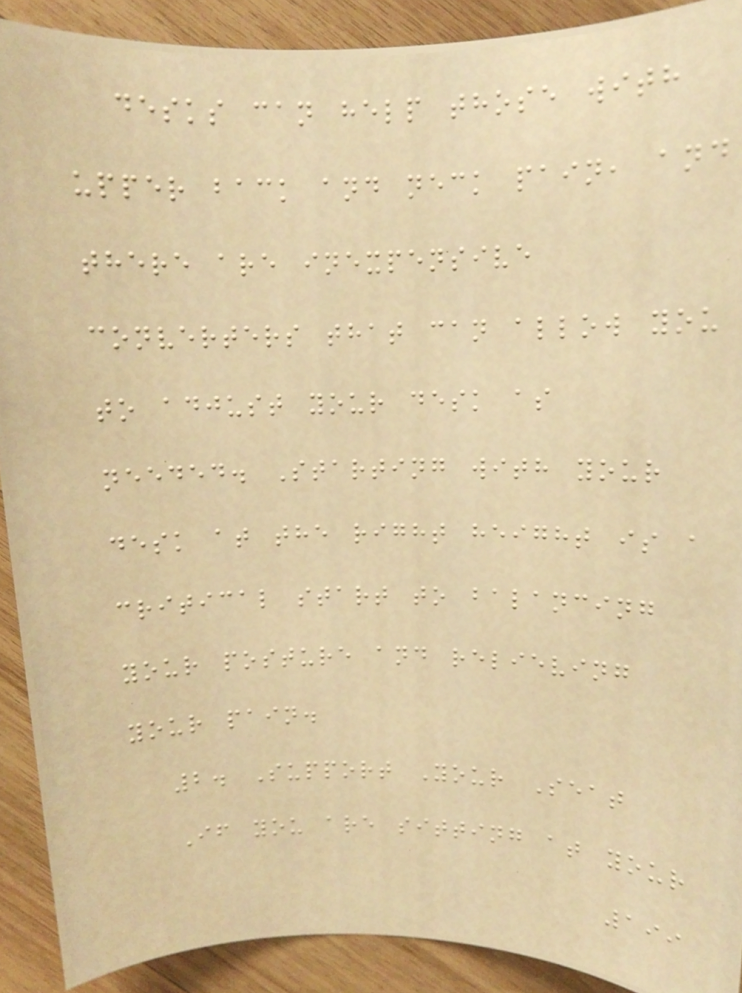desks can help those with
upper back and neck pain, and
there are inexpensive
converters that can allow you
to adjust your desk as
needed. Starting with your
desk at the right height is a
critical start to balancing
your posture and relieving
your pain.
2. Support Your Seat
If you are sitting at your
199
